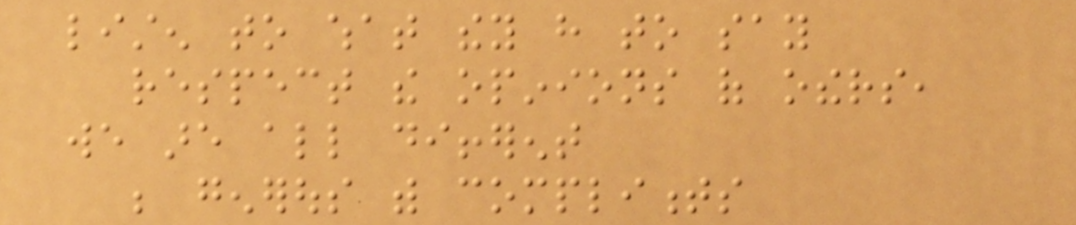listen to what they have to say
respect the opinions of others,
we are all different
be generous with compliments
